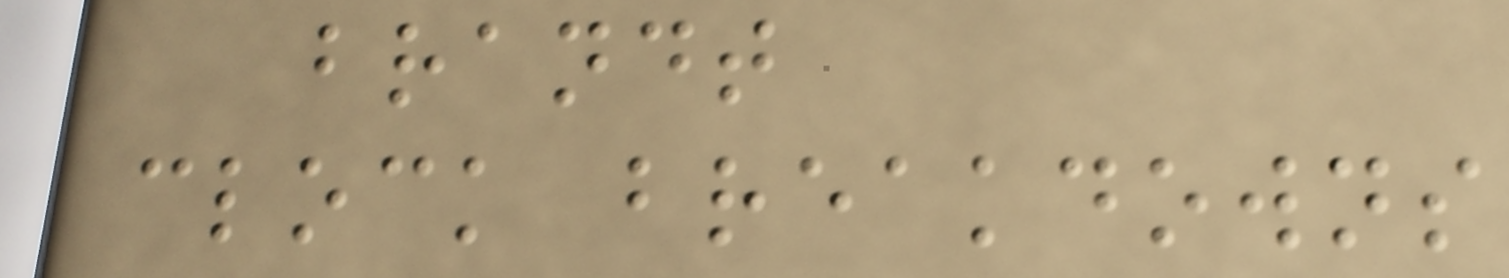brandt
clock breakdowns
